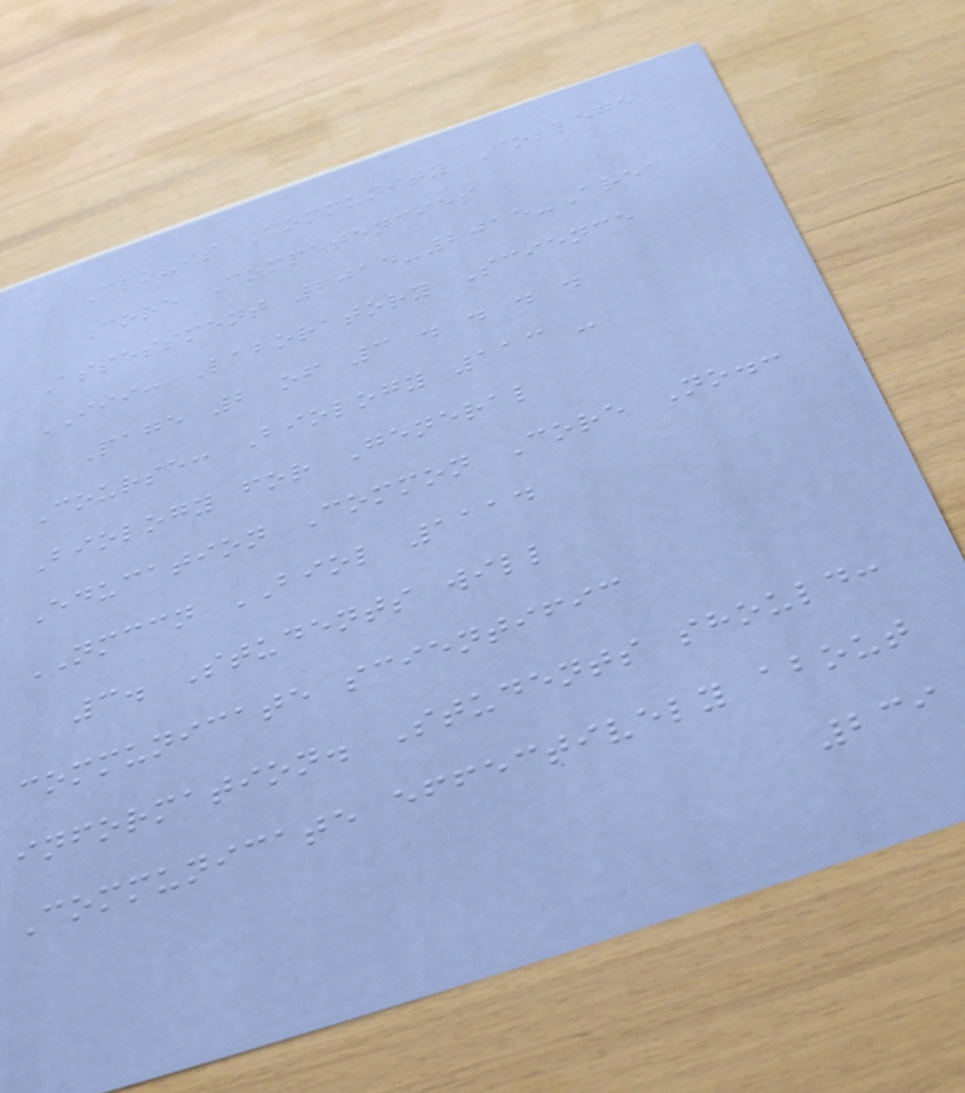Clovis Community College
Core Competencies
Assessment 2014-2015-Area
III: Laboratory Science
Page 2 of 3 . . . .
Course: Biology 113 -
Biology for General
Education Common Core No.:
NMCCN BIOL 1114
3. Students will
communicate scientific
information. Students should:
Communicate effectively about
239
